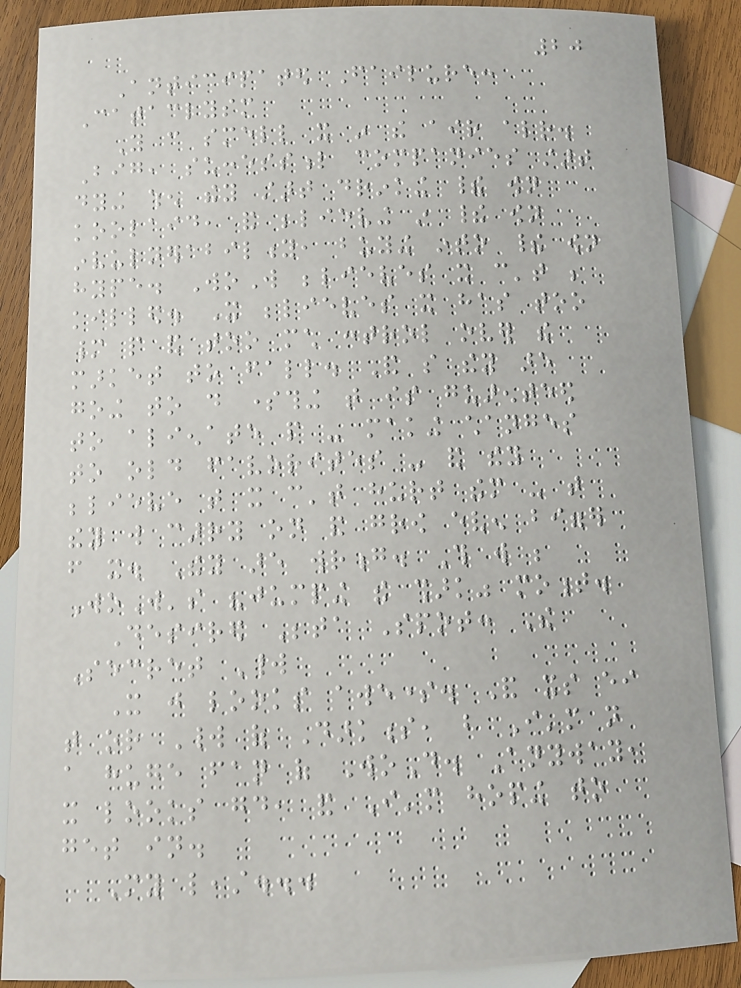20
Anticipated Failure:
Cataclysm
You can smell it in the air already.
Big, successful companies start
dying when they start drinking their own
koolaid, and believing in their own
invulnerability, buying into their own
hype. WoW believes it can't be
killed. It believes it has too
many people and too much control over the
market to fall. And so they are
going to do something that is guarenteed
to alienate people - making changes
to old favorites - and they
believe that it can't hurt them - that
they will carry on and grow even bigger
from it. They are wrong. This will be
WoW's "jumping the shark" moment.
Desired Beta Spot: The
Secret World
It just looks awesome. And its either
that or World of Darkness, but I'm not
a huge fan of WoD. Anyway,
it looks good, and I'm hoping to
get in.
My least...
